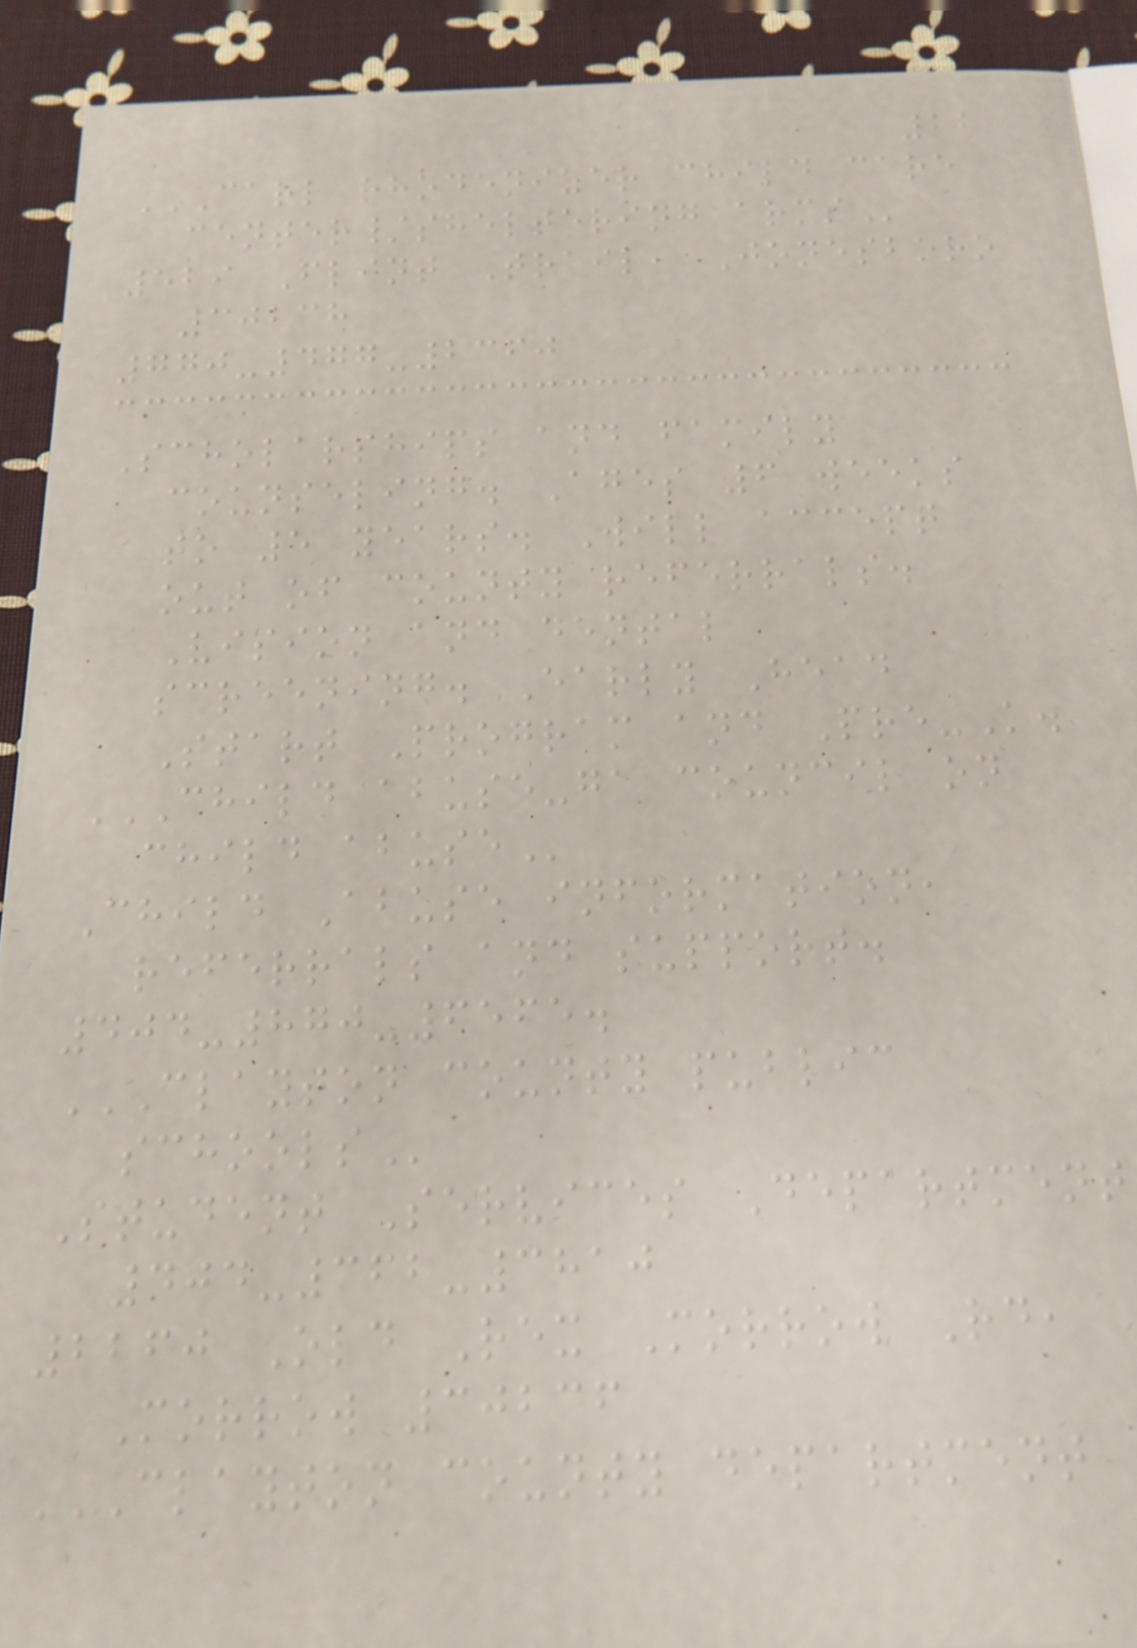22
CARL RHODENIZER CHILD CARE
CENTER/SHELTERING ARMS
529 Flint Trail, Jonesboro
30238
770-477-2360
Scholarships and family
counseling. Ages 6 weeks
to 5 years. Will accept
out of county referrals.
Vision and dental
screening. Early Head
Start Program and Pre-K.
CHILD ABUSE-GA COUNCIL ON
CHILD ABUSE
Child Abuse information,
referrals and support.
404-870-6565.
CLAYTON COUNTY PUBLIC
SCHOOLS
Student Services Department
404-362-3810
2260 Old Rex Morrow Rd,
Morrow 30236
CLAYTON COUNTY DEPARTMENT
